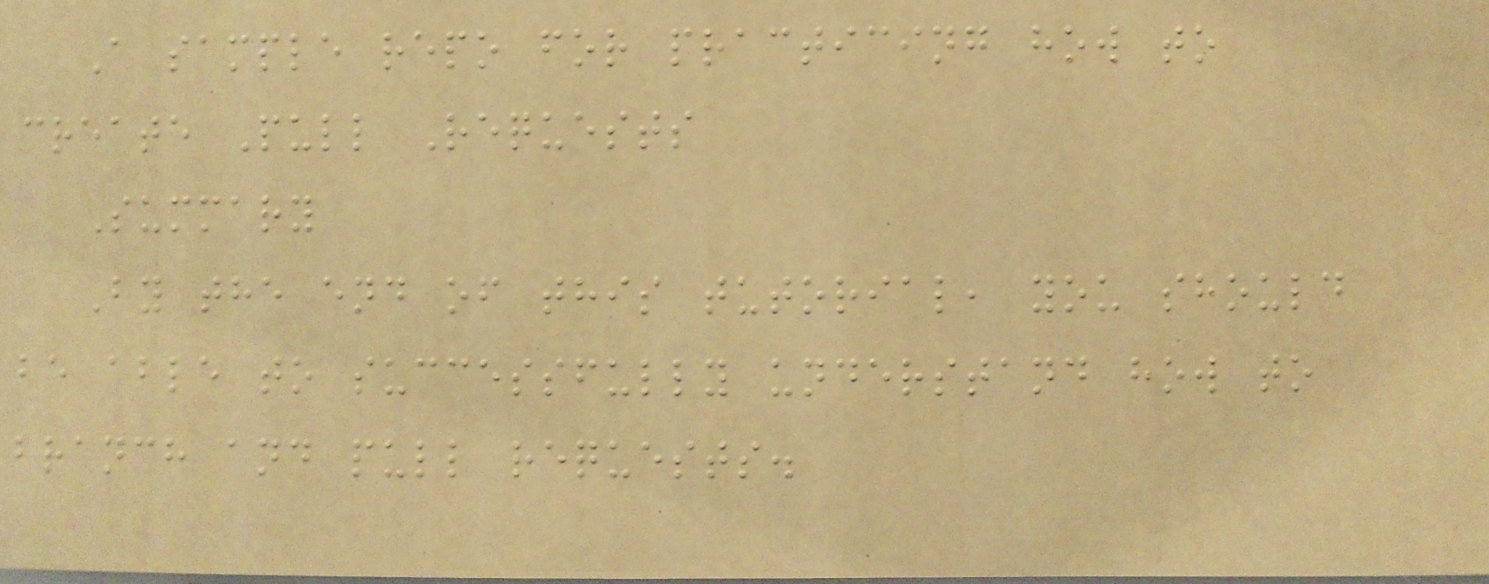A sample repo for practicing how to
create Pull Requests
Summary
By the end of this tutorial, you should
be able to successfully understand how to
branch and pull requests.
